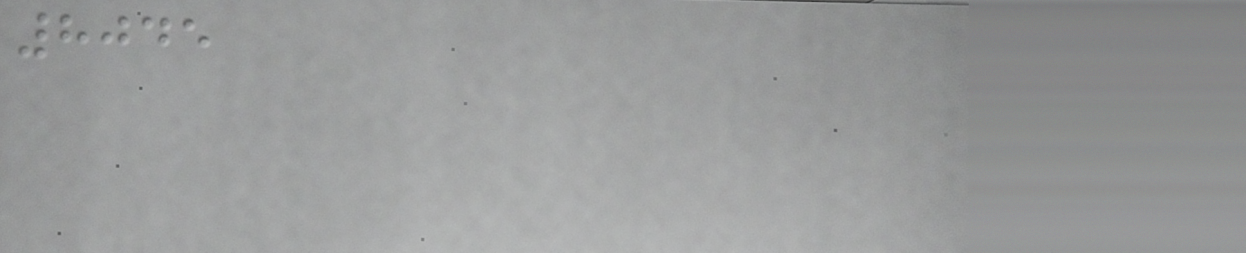8045
